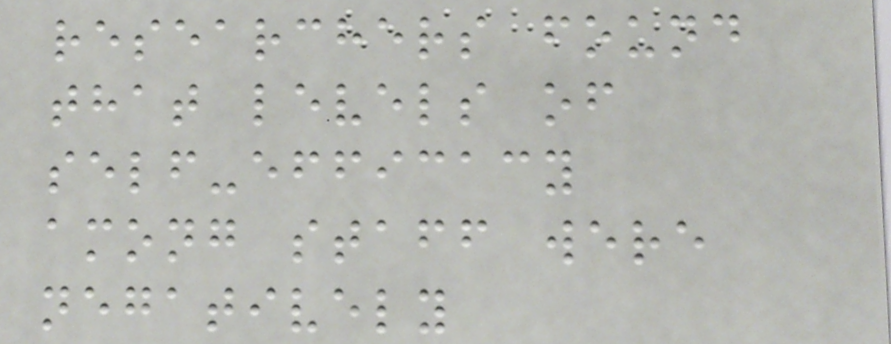researchers found
that levels of
self-efficacy
among staff were
negatively
